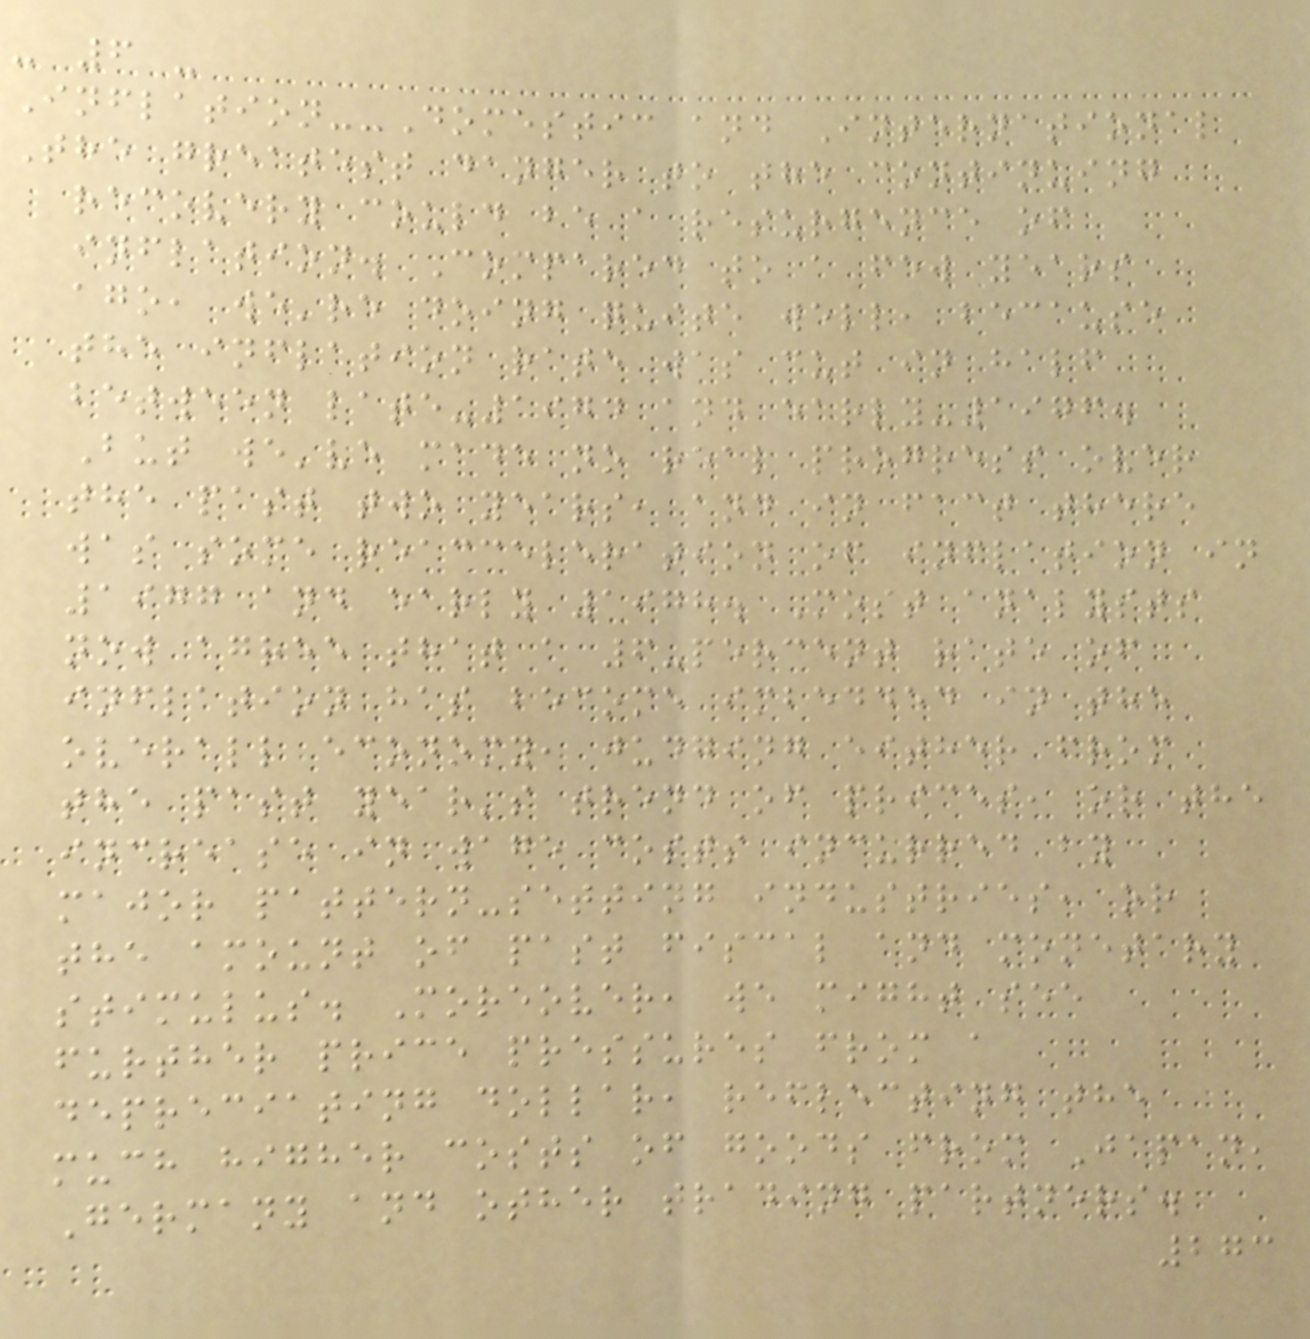- 6 -
Inflation--Domestic and International
The greatest danger to the continuing
recovery could be a resurgence of
inflation. Compared to a few years
ago, we're doing quite well, because
the inflation rate was cut in half
between late-1974 and early-1976.
But we've made no real progress over
the past two years, and in fact there
was some reacceleration of inflation in
1977 and early 1978. Most analysts
now agree that a 6-percent rate of
inflation has become imbedded in the
overall economy, judging either from
the past year's trend of prices, or the
increase in wage costs incurred by
major pattern-setting industries, or
the amount of past fiscal and monetary
stimulus. Moreover, we might see
further price pressures from a
depreciating dollar, reflecting the
much higher costs of goods from Japan,
Germany and other trading partners.
273
